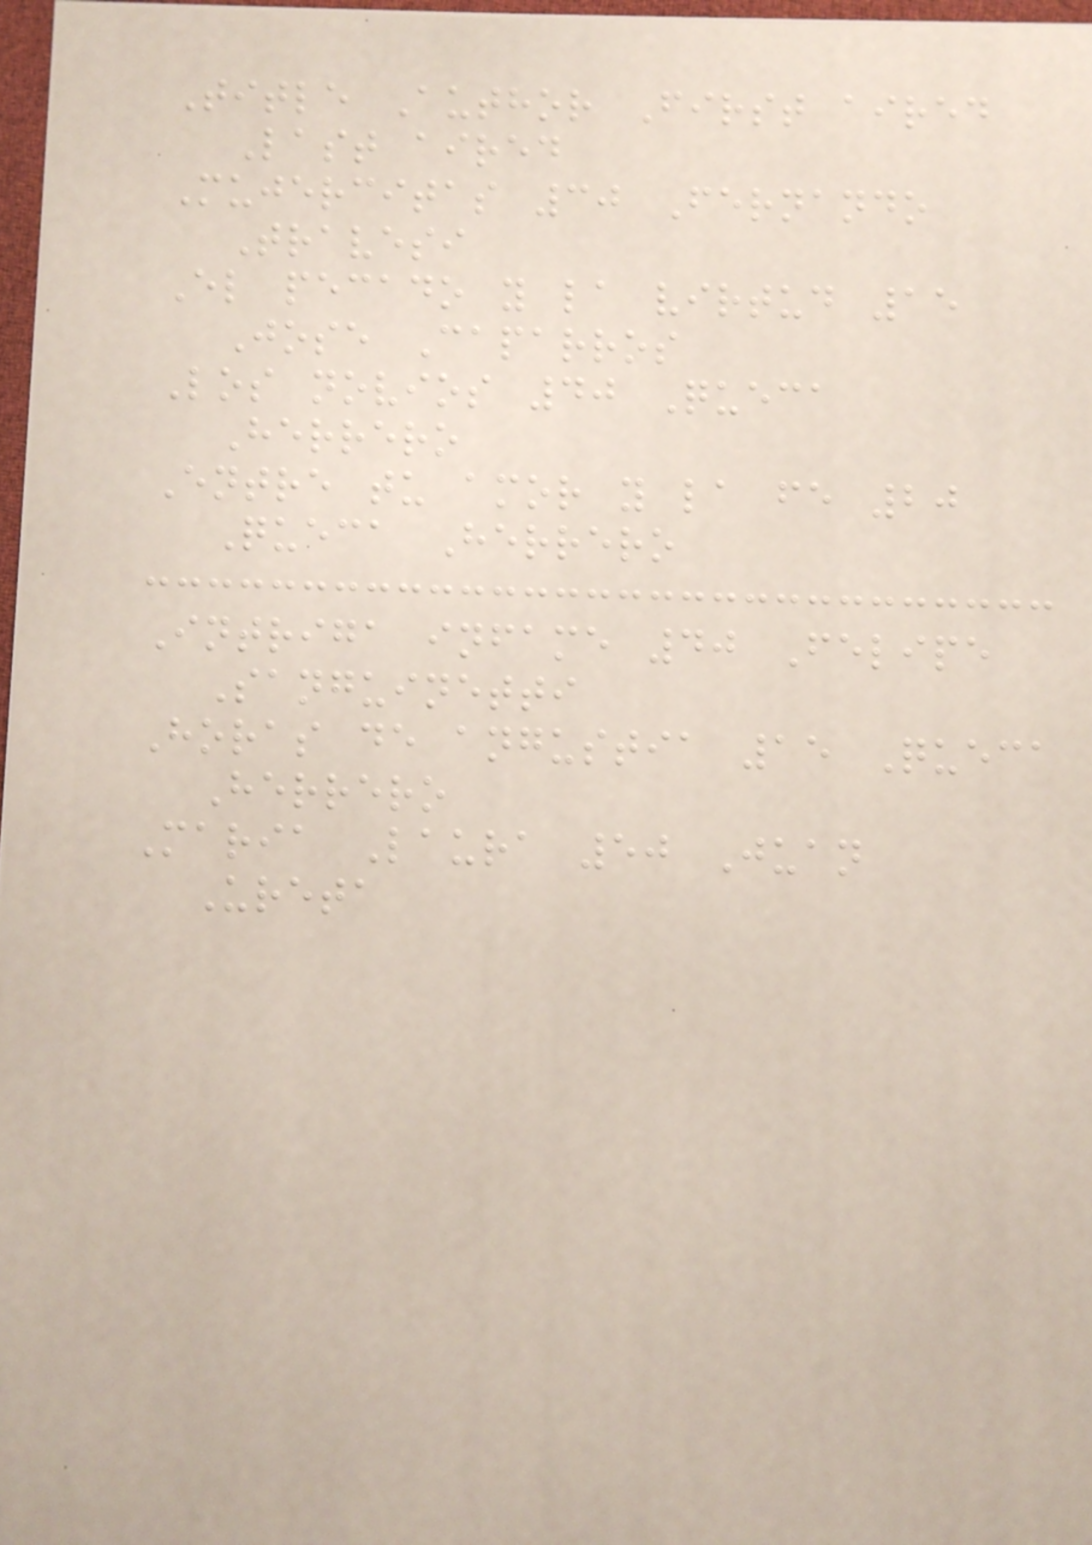Title Author First aired
Last aired
Mujercitas 30 Fernando
Travesi
El pecado y la virtud 15
Jose Caparros
Los novios 40 Queca
Herrero
Entre tu amor y la fe 20
Queca Herrero
Intriga infame 40 Felipe
Sanguinetti
Horas de angustia 15 Queca
Herrero
Maria Laura 50 Juan
Ureta
